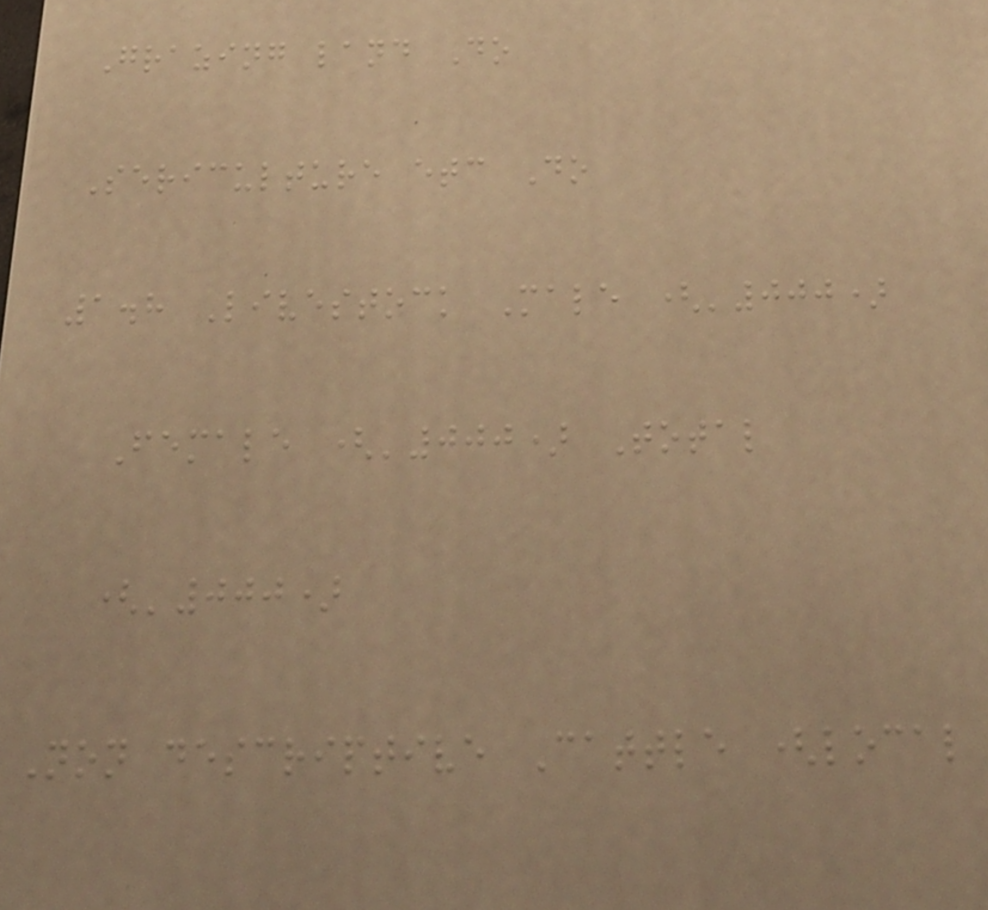Grazing land Do
Sericulture etc Do
1.8 Livestock Male ('000)
Female ('000) Total
('000)
Non descriptive Cattle (local
